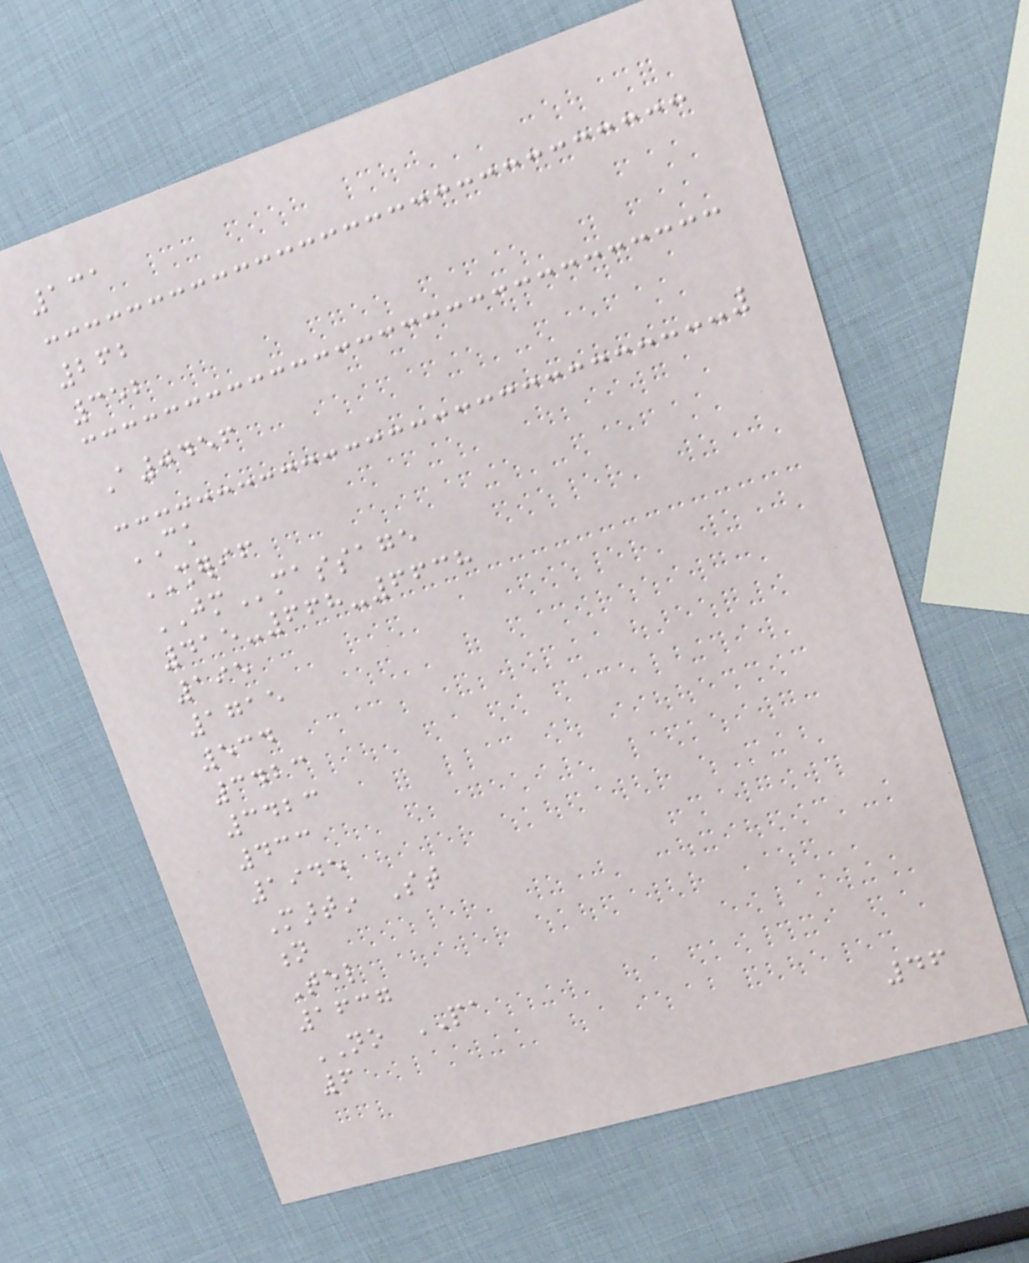131
262
352
A0456
CK
SHERIF
JMmassage
415-668-6638
195
1715
534
3423
3423
433
1945
Martin St
n
Tel
1637
NO PA
6
46
